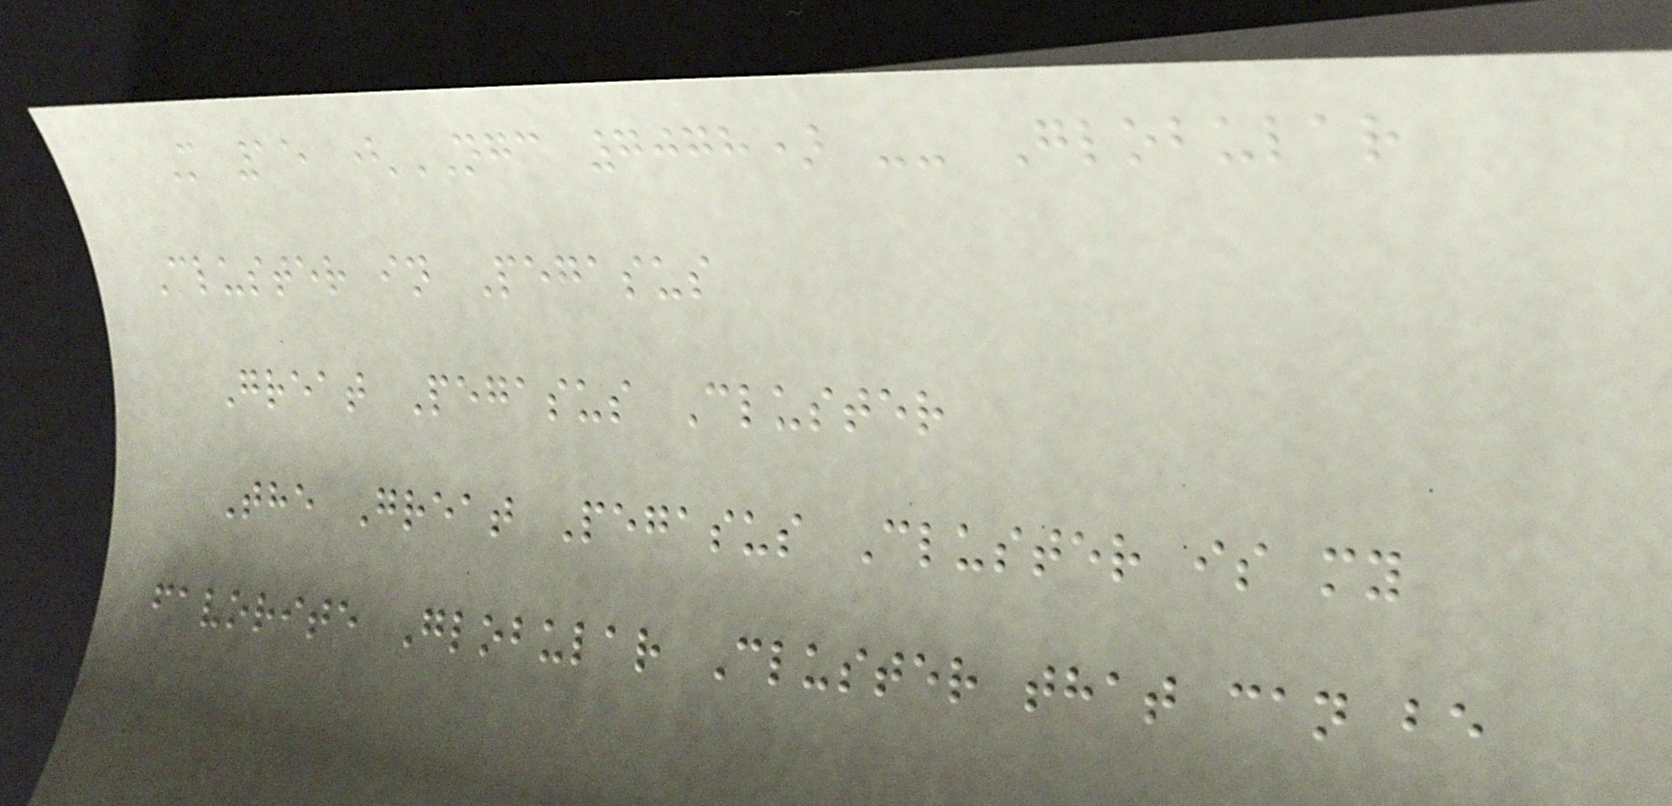M 15 (NGC 7078) -- Globular
Cluster in Pegasus
Great Pegasus Cluster
The Great Pegasus Cluster is my
favorite Globular Cluster that can be
